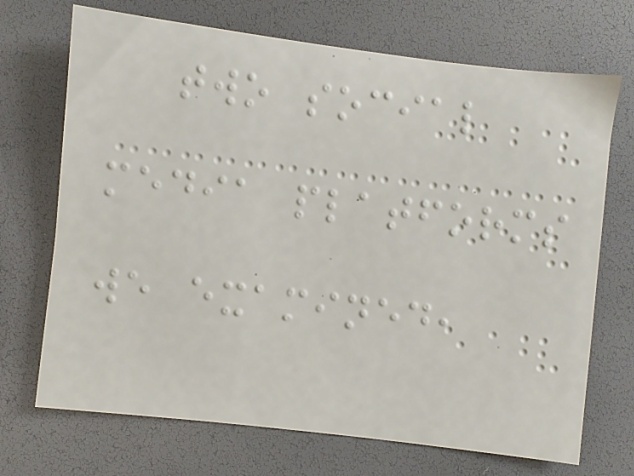two social
media platforms
we examined,
